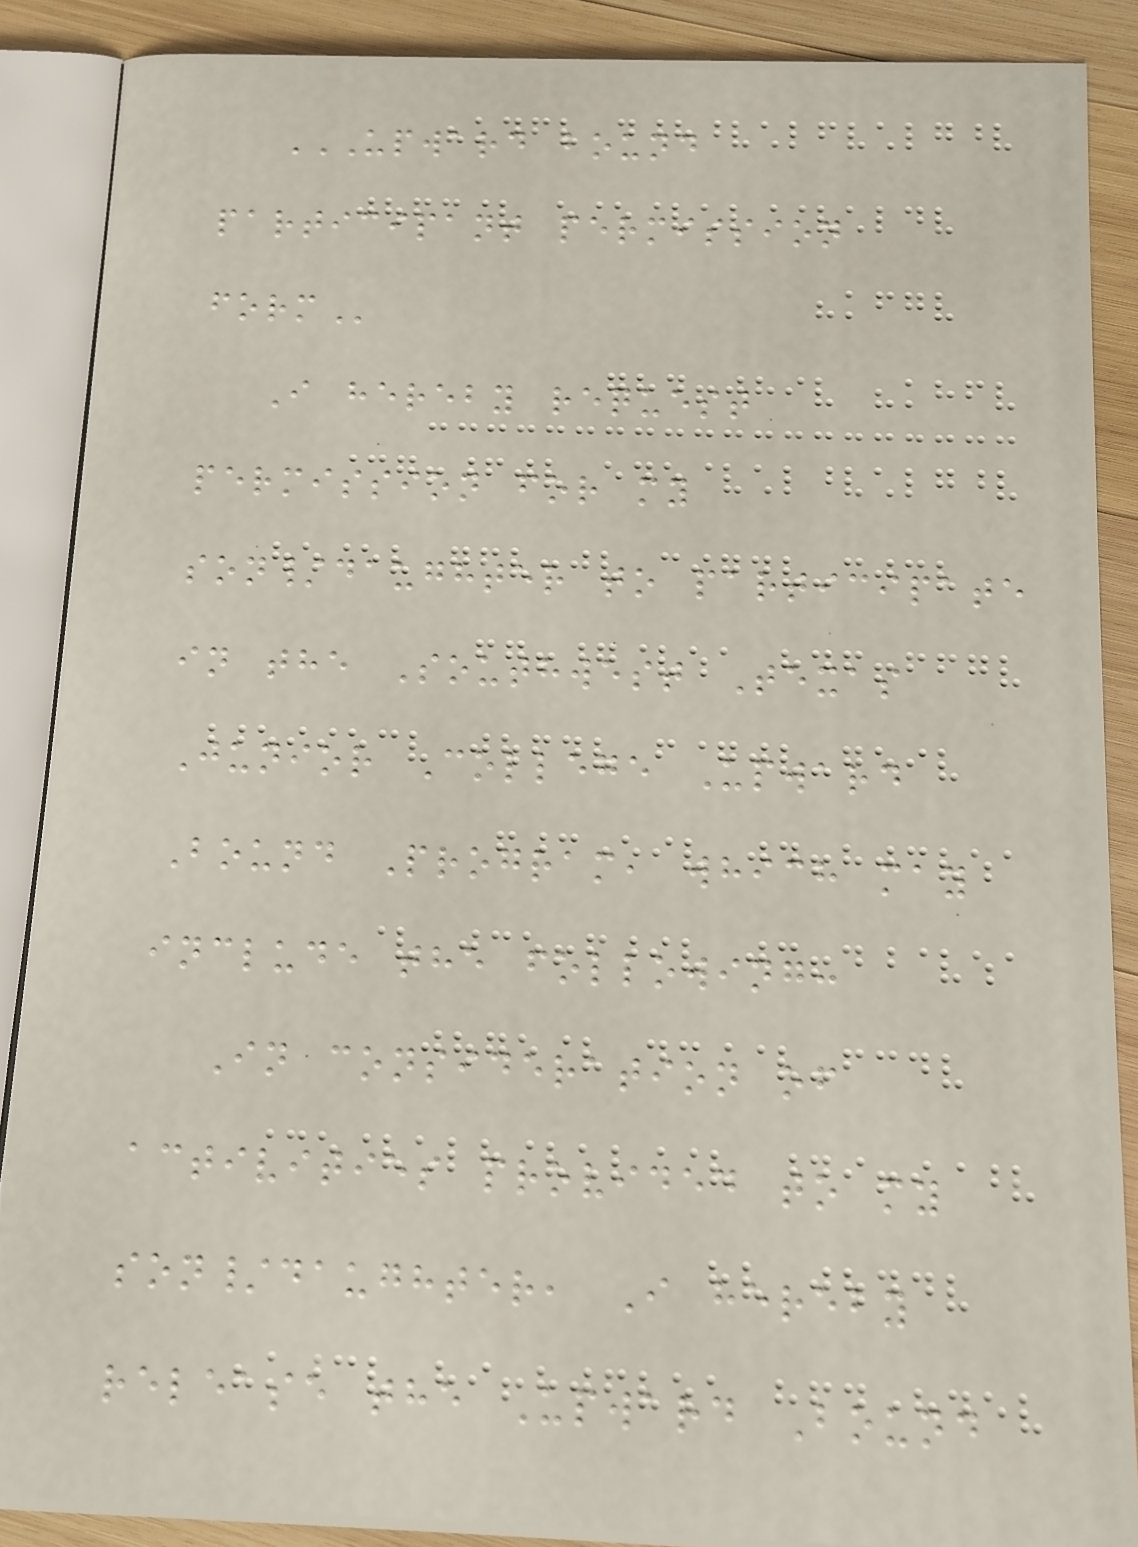UPWARD BOUND
PARTICIPANT PERMISSION
FORM
I hereby request
permission for my
son/daughter to participate
in the Southwest Texas
Junior College Upward
Bound Program, which may
include the following:
In consideration of
activities provided to my
son/daughter, I hereby
release the Upward Bound
